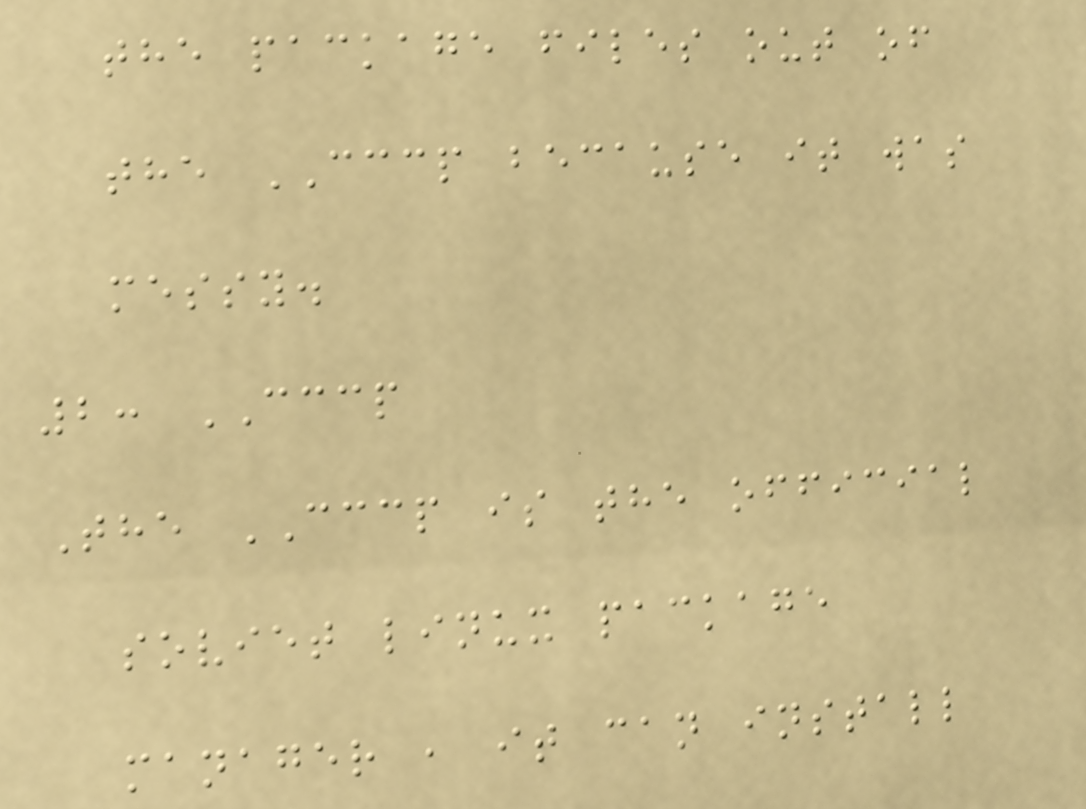the package files out of
the CCCP because it was
messy.
2: CCCP
The CCCP is the official
soviet linux package
manager , it can install
